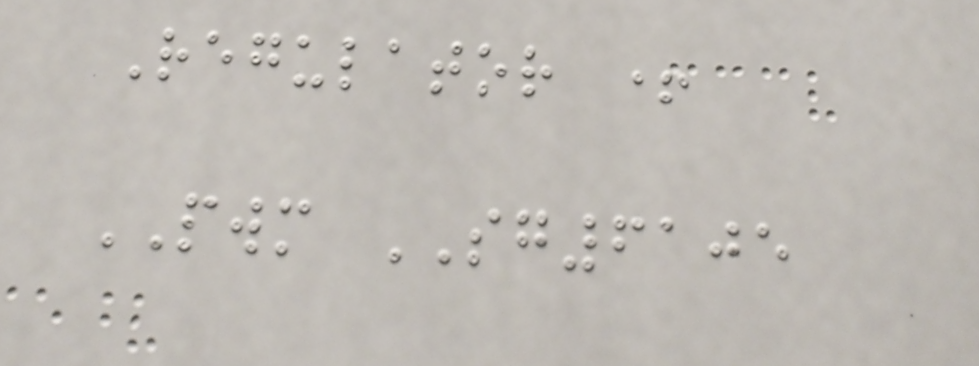Regulator +
PWM SG6105
